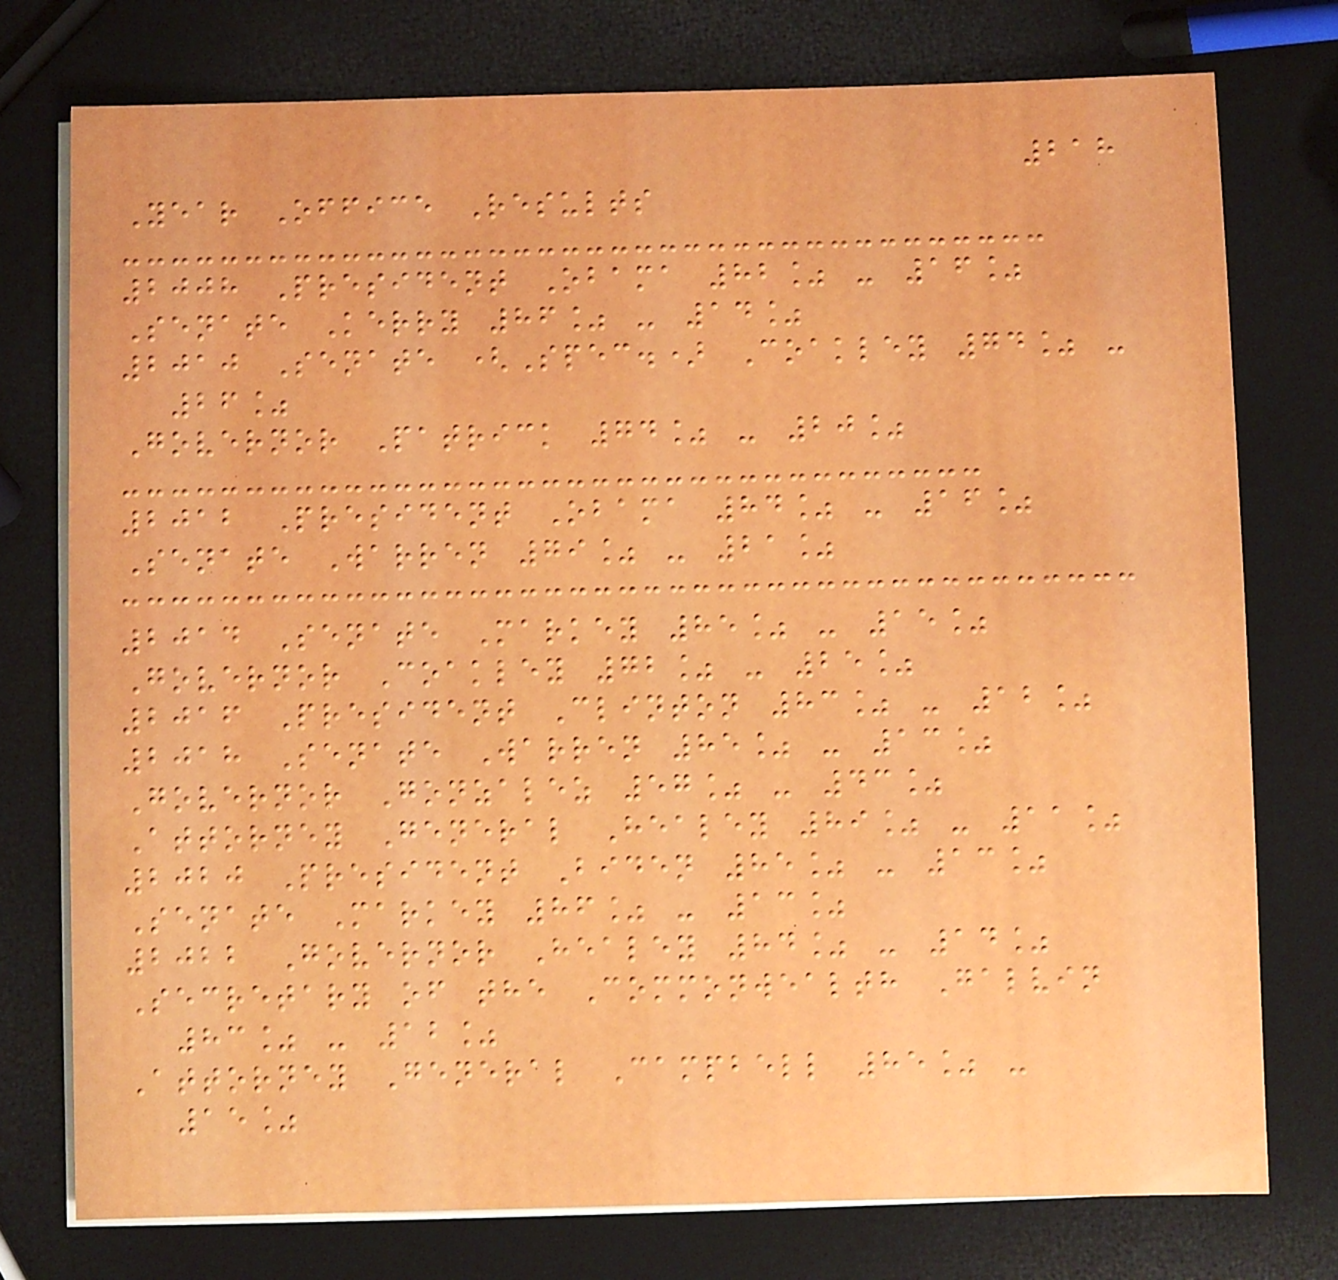218
Year Office Results
2008 President Obama 82% - 16%
Senate Kerry 86% - 14%
2010 Senate (Spec.) Coakley 74% -
26%
Governor Patrick 74% - 20%
2012 President Obama 84% - 16%
Senate Warren 79% - 21%
2014 Senate Markey 85% - 15%
Governor Coakley 72% - 25%
2016 President Clinton 83% - 12%
2018 Senate Warren 85% - 13%
Governor Gonzalez 57% - 43%
Attorney General Healey 89% - 11%
2020 President Biden 85% - 13%
Senate Markey 86% - 13%
2022 Governor Healey 84% - 14%
Secretary of the Commonwealth Galvin
83% - 12%
Attorney General Campbell 85% -
15%
